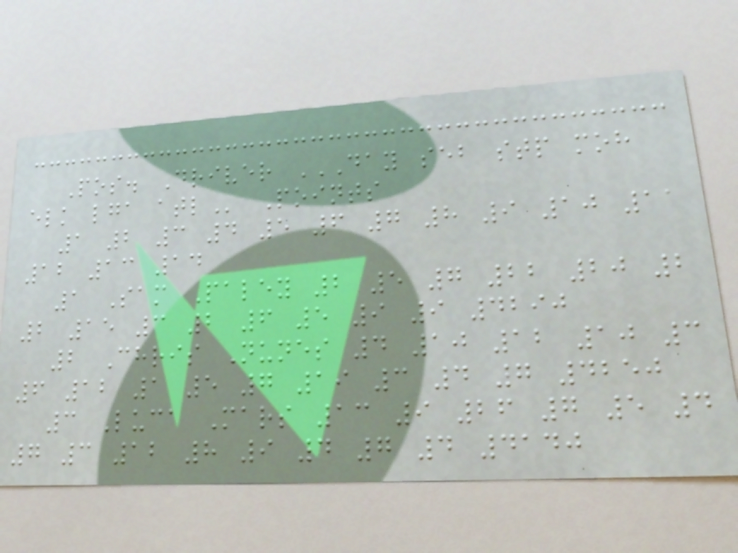Pos. Driver DAY SEB STP MOH
ELK LGA ATL Points
1 2 3 4 5 6 7 8 9 10 11
12 13 14
1 Sam Paley 2 5 7 22 20 2
2 15 3 2 6 5 9 9 4290
2 Chris Nunes 4 10 12 10 3
6 12 1 5 7 19 3 4 7 4250
3 Luca Mars 13 9 26 7 5 4
7 3 12 8 9 4 7 4 4140
